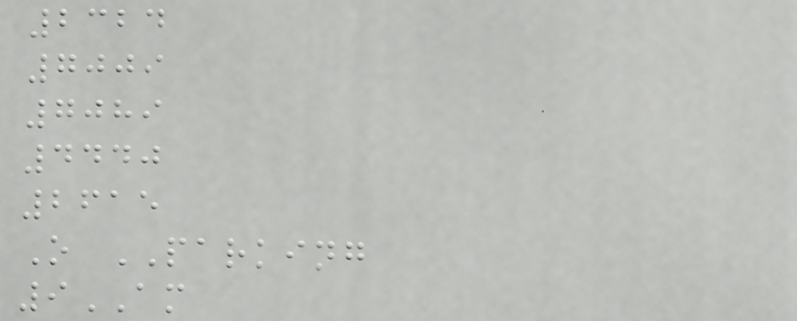2324
7009
7089
4440
2615
O PARKING
9AM
